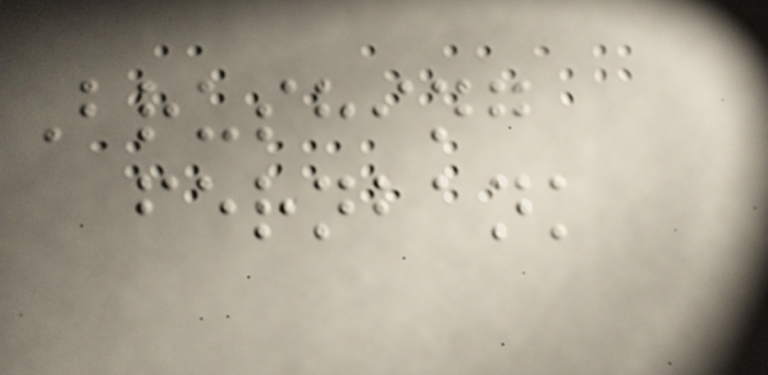Brushing
fernbank
